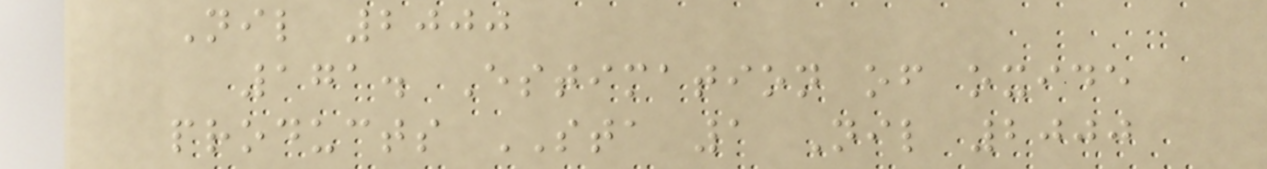Nil 2000
171. Estimation of oxide
products STA 1 Nil 2000
